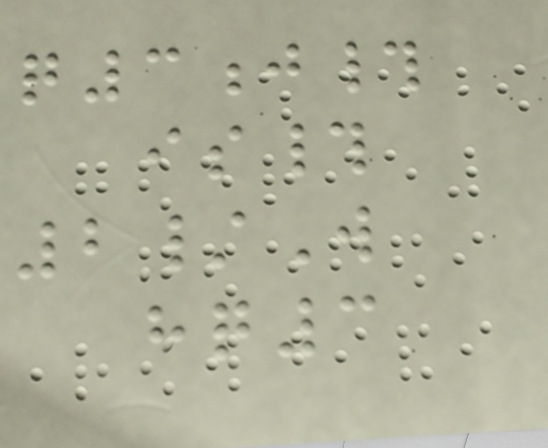q3j#
is#
2/W
hq3
